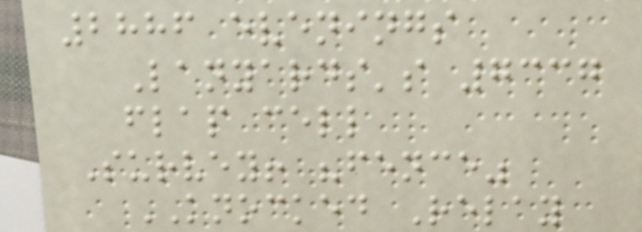2886 evenings
Lanyards's 7337
flap cell
Survey! "fence"
KNOCKED Relay
